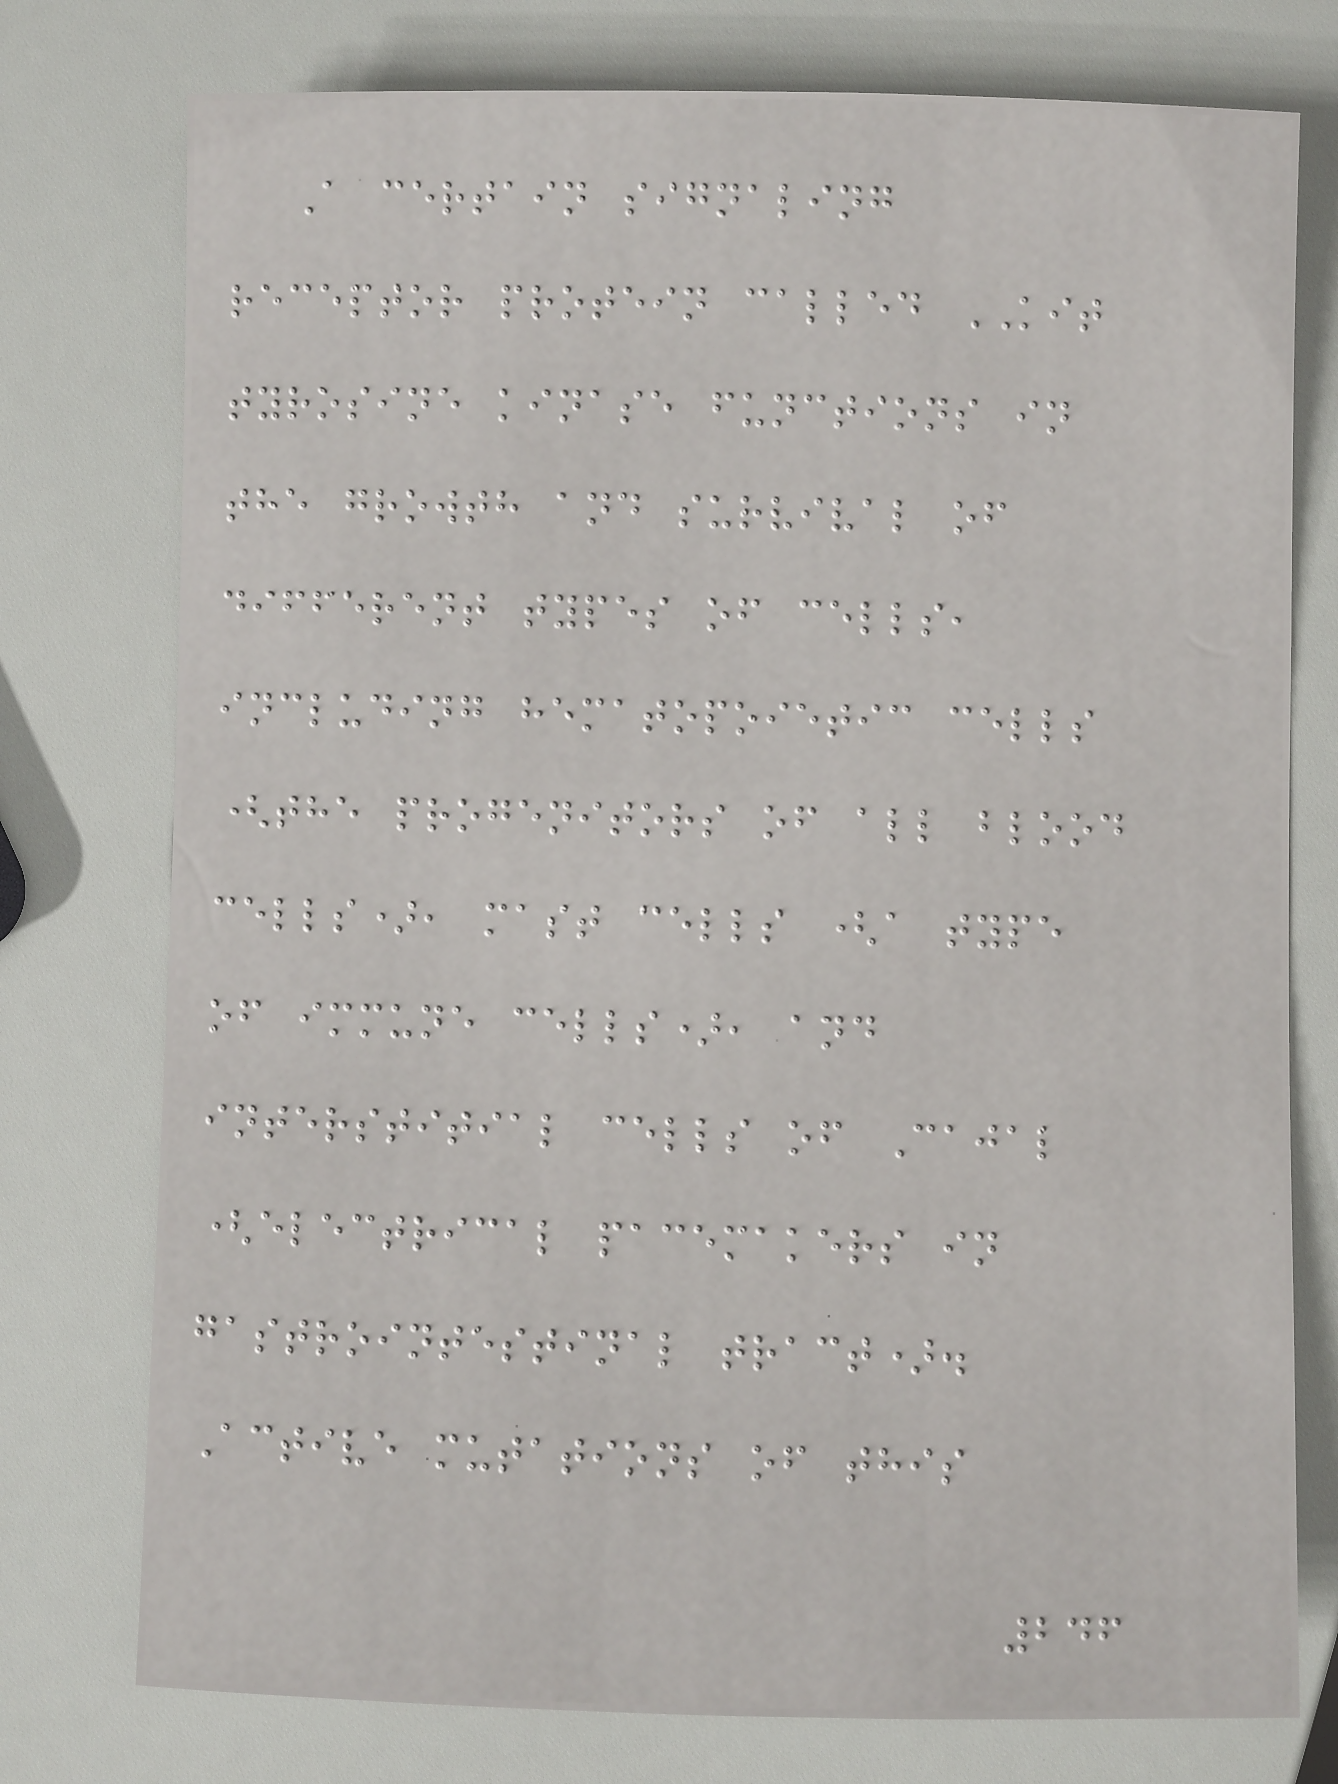A certain signaling
receptor protein called KIT
tyrosine kinase functions in
the growth and survival of
different types of cells,
including hematopoietic cells
(the progenitors of all blood
cells), mast cells (a type
of immune cells), and
interstitial cells of Cajal
(electrical pacemakers in
gastrointestinal tract).
Active mutations of this
246
